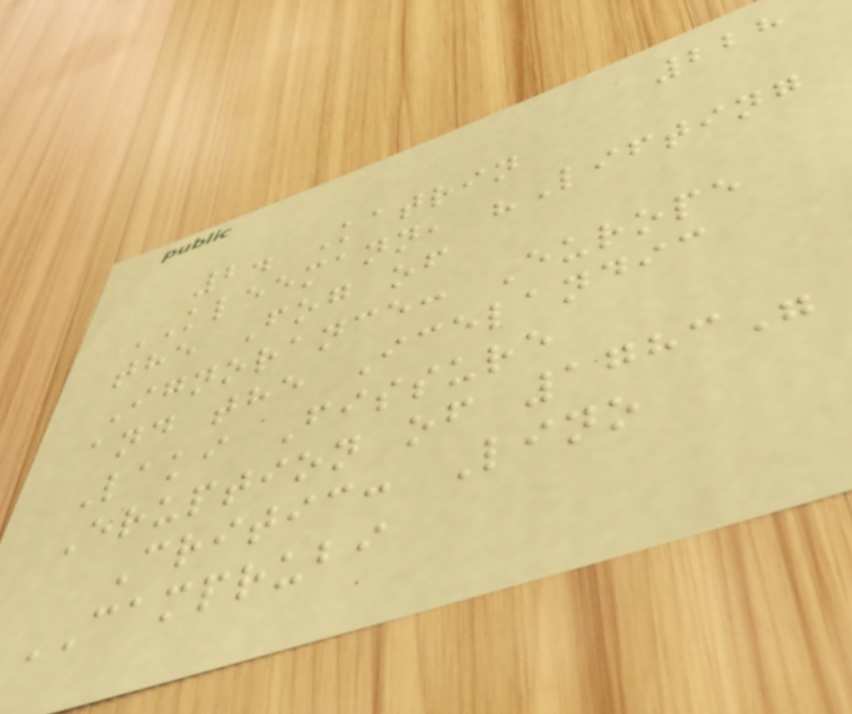228
2. Katrin
KLEEMANN, "Lifting
the Fog of
Ignorance: Europe
and the Icelandic
Laki Fissure
Eruption of 1783"
Critic: Lino
CAMPRUBI
